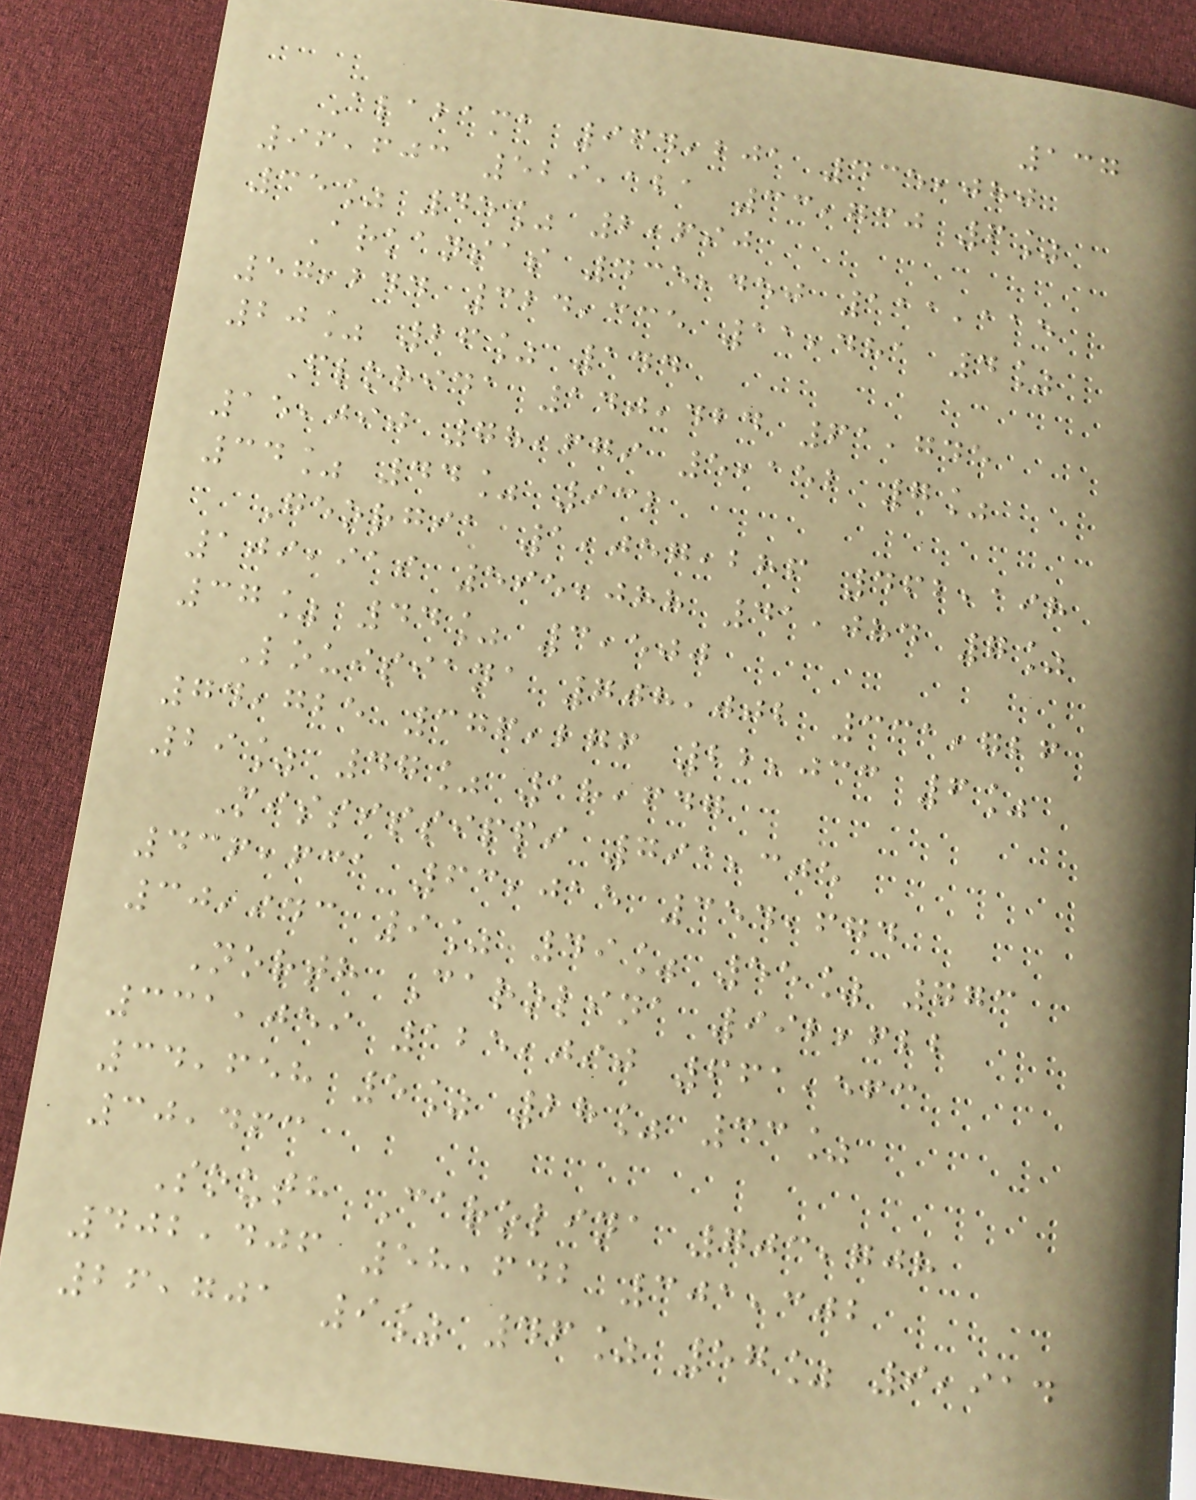137
Alabama 964,201 435,080
96,603 529,121 33,730 6%
35% 45% 2,690
Arkansas 435,450 111,115
57,244 324,335 11,481 4%
20% 26% 144
Florida 140,424 61,745
15,090 78,679 5,152 7%
34% 44% 932
Georgia 1,057,286 462,198
109,919 595,088 41,084 7%
37% 44% 3,500
Louisiana 708,002 331,726
74,725 376,276 22,033 6%
29% 47% 18,647
Mississippi 791,305
436,631 63,015 354,674
30,943 9% 49% 55% 773
North Carolina 992,622
331,059 125,090 661,563
34,658 5% 28% 33%
30,463
South Carolina 703,708
402,406 58,642 301,302
26,701 9% 46% 57% 9,914
